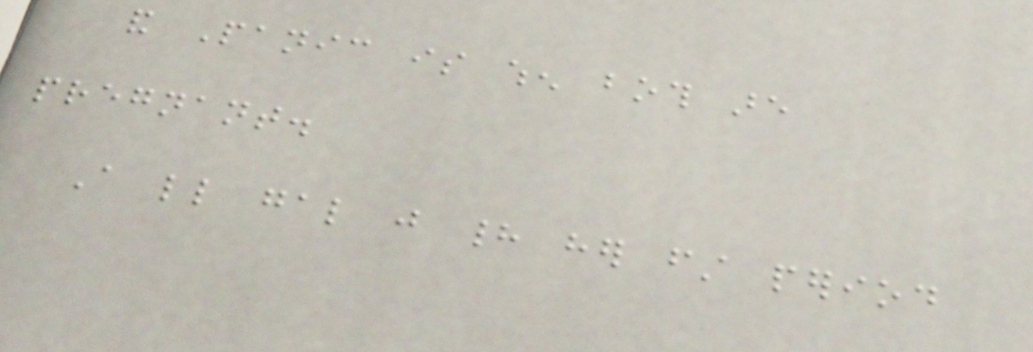and Panic is when both are
pregnant.
A little gal just had her first period
